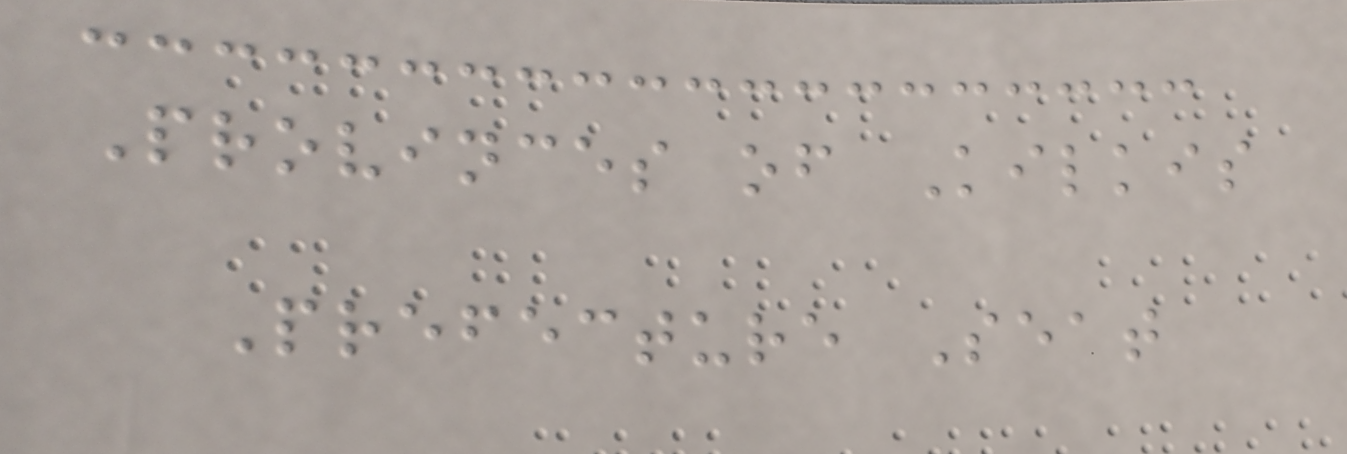Provinces of Kilkis
Prefecture Seat
